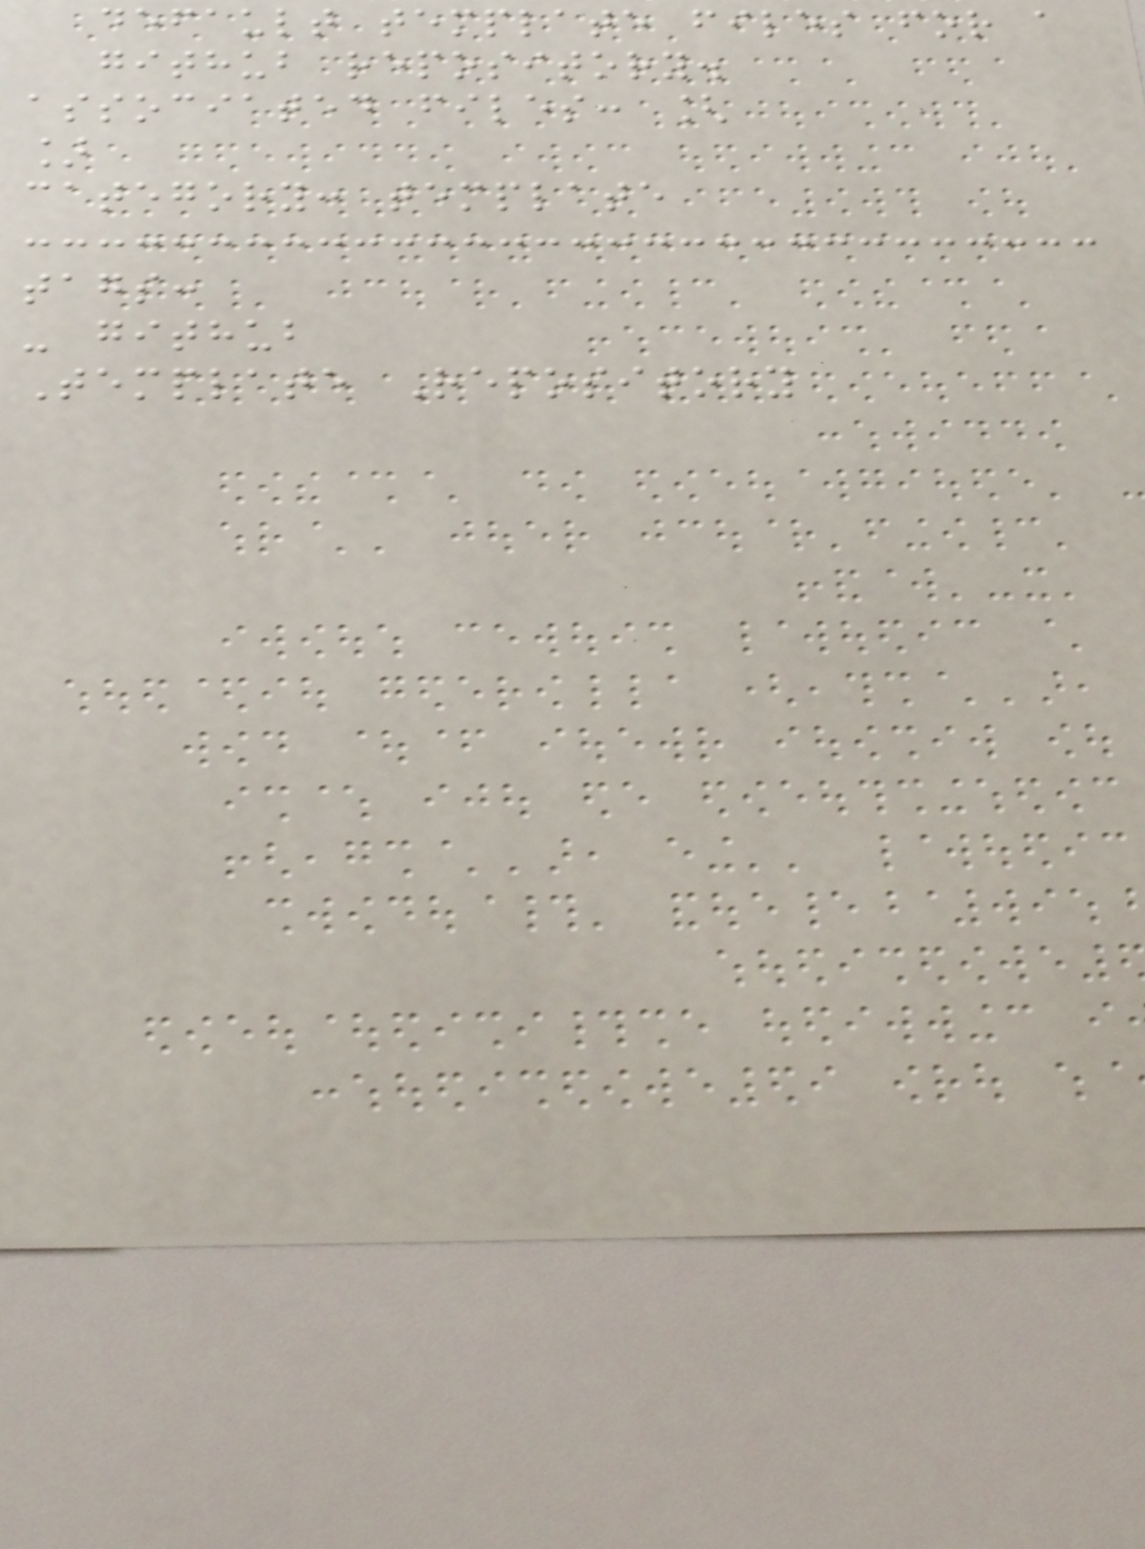default template files for a
github repository.
associated files: [
]
category: template
tags:
- github
Template Repository
